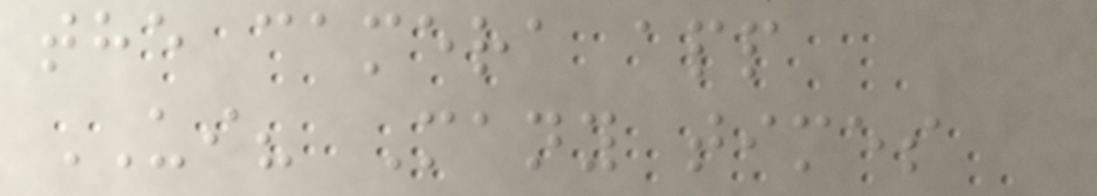the camera app
UI? Many times
